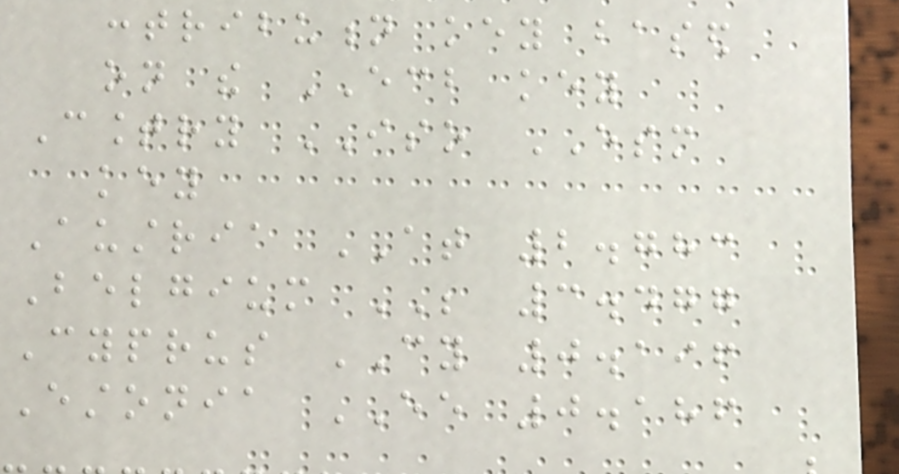contribution key based
on the ECB key
Country ISO ESM
key
Austria AT 2.783
Belgium BE 3.477
Cyprus CY 0.196
Estonia EE 0.186
